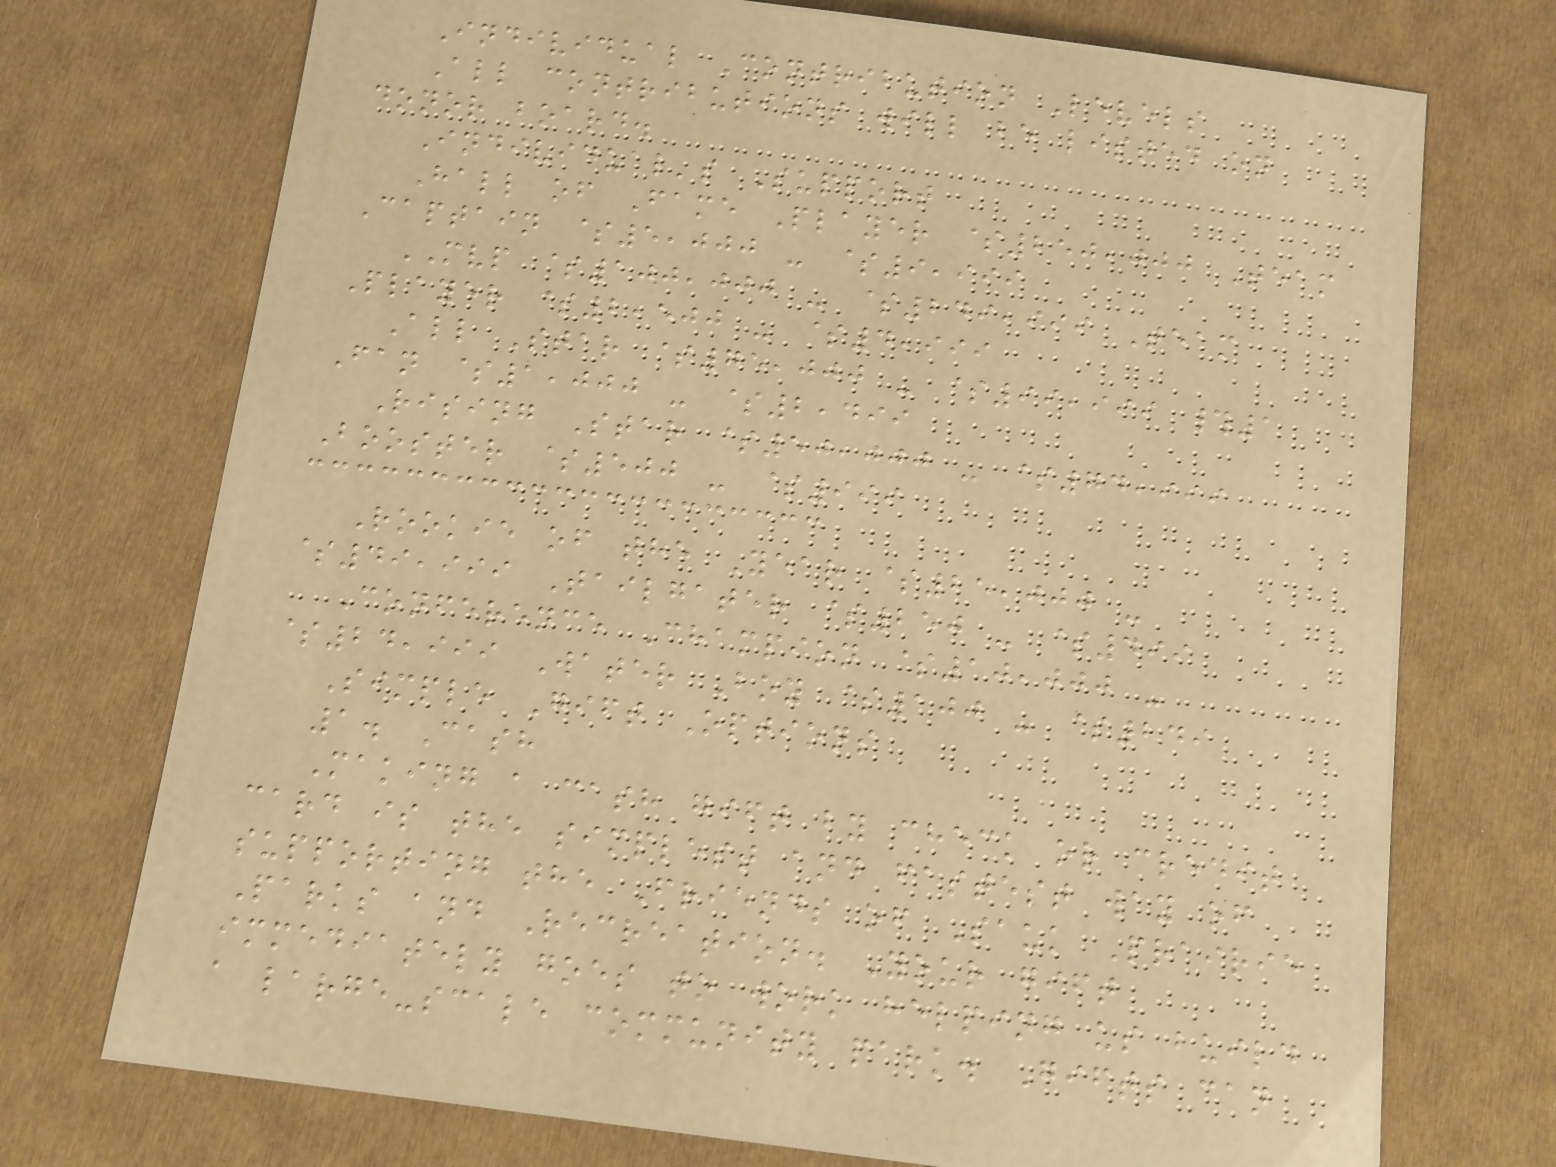Individual Contribution Levels
All contributions will be listed on
donor board.
Individual's Support
Hall of Fame Player $250,000 Team
Captain $5,000 - $9,999
MVP $100,000 - $249,999 Team
Player $2,500 - $4,999
All Star $75,000 - $99,999 #1
Fan $1,000 - $2,499
Rising Star $50,000 - $74,999
Booster $500 - $999
Rookie of the Year $25,000 -
$49,999 Tailgater $250 - $499
Conference Champion $10,000 -
$24,999 Water Boy $100 - $249
Simple Gift Options
1. Cash
Making a cash gift by check or credit
card is the simplest and fastest way of
supporting the Friends of Sauk Prairie
Parks and Recreation. Your gift
immediately goes to work helping us build
a large-scale community park. Gifts can
